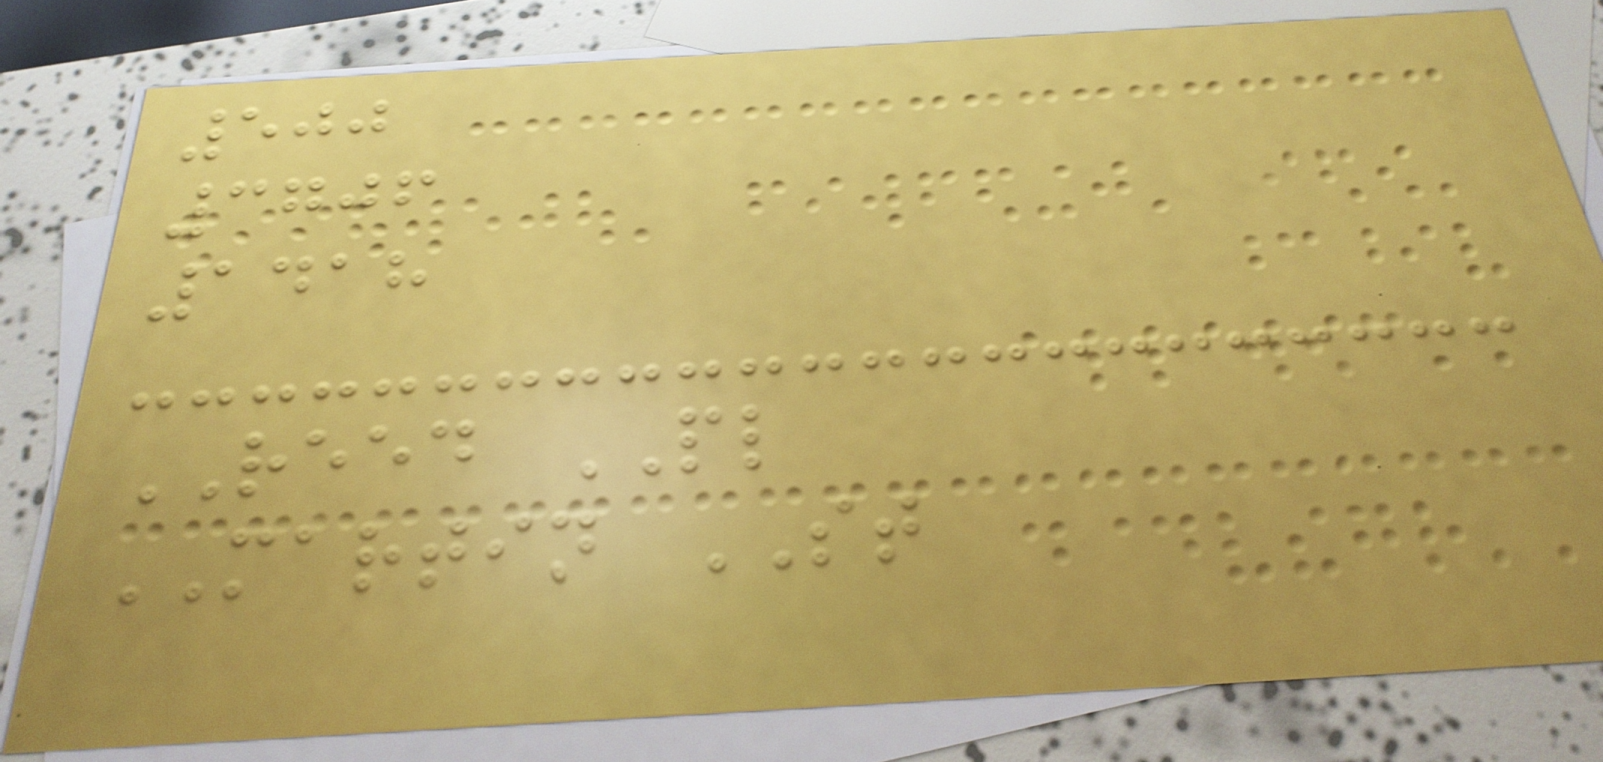500
3706
1418
REED PL
MARTIN ST
